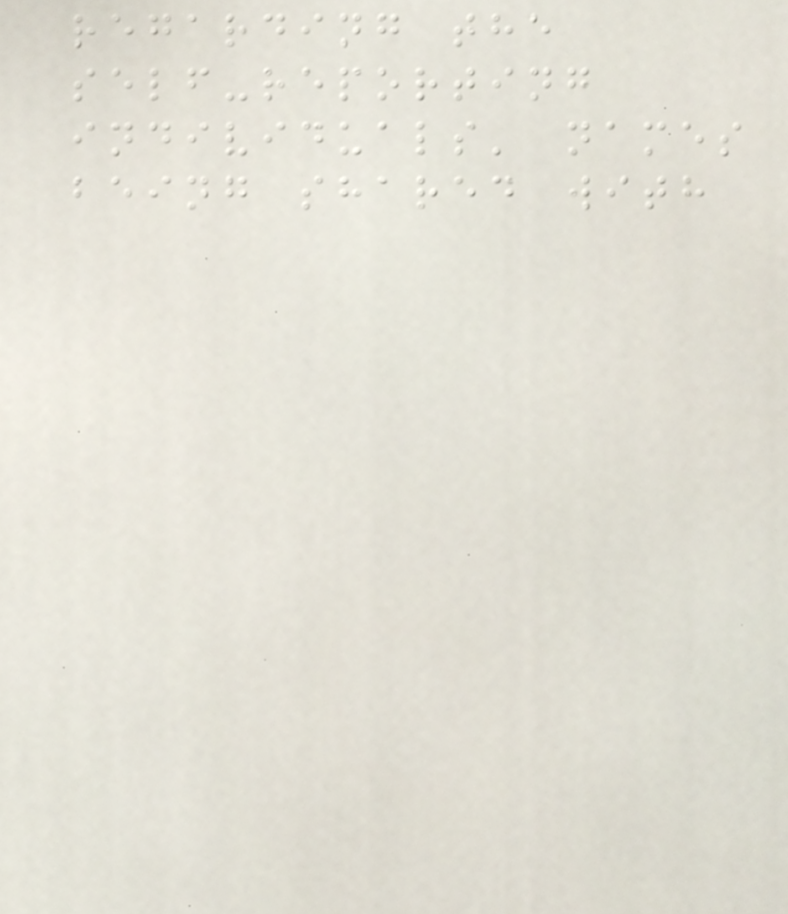regarding the
self-reporting
individuals' names
being shared with
